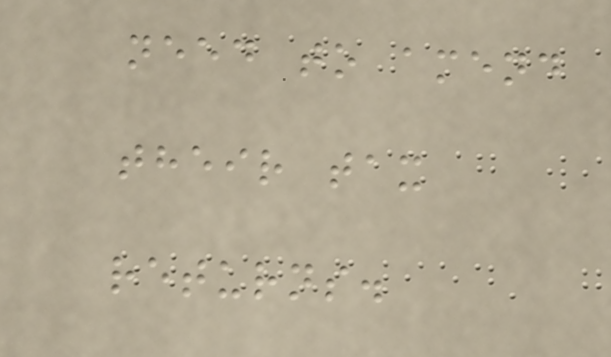need to amend
their tax
returns.
